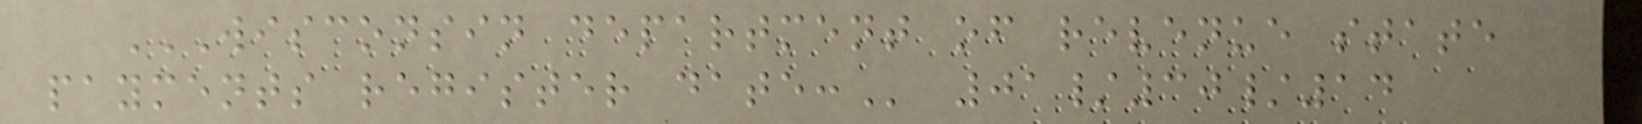WISCONSIN DEPARTMENT OF REVENUE STATE
PAYMENTS REGISTER DATE: 01/30/14
